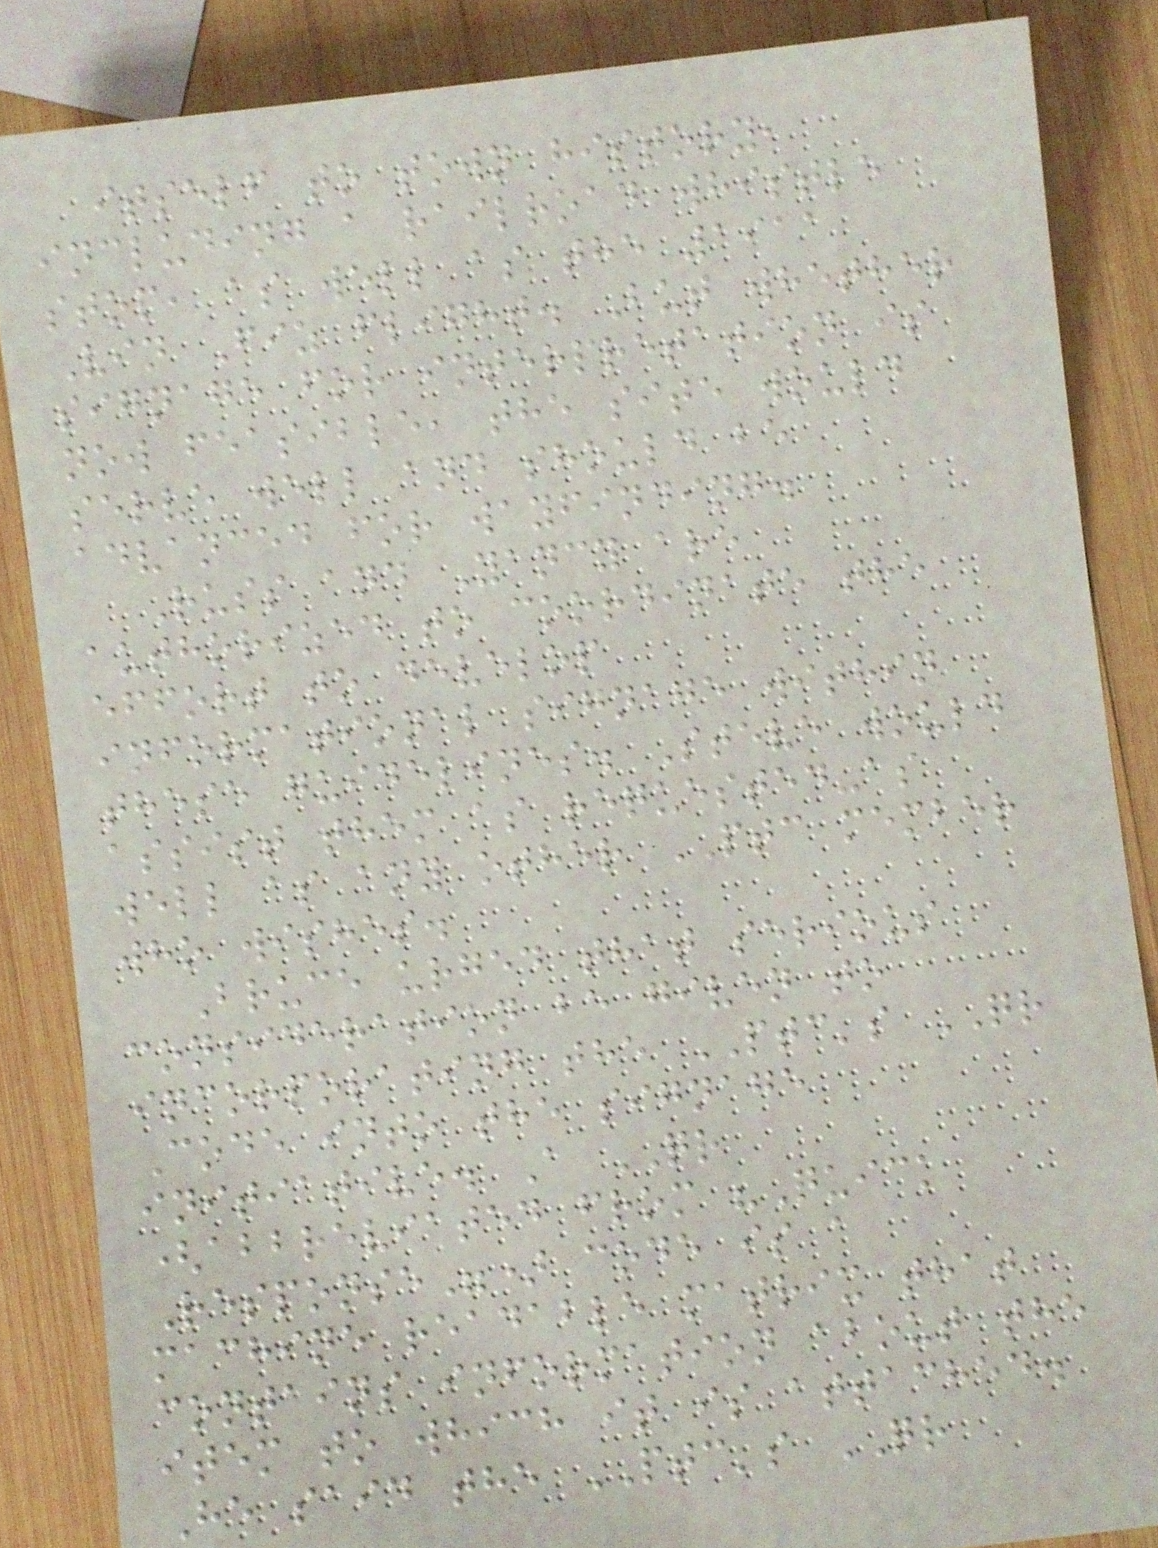itself to town history,
including a railroad whistle
stop, as well as the 1911
Vin Fiz flight. But whether
signage for interpretation is
now feasible, the site would
serve well and should be
advanced for wayfinding.
Russ and Yancy are
authorized to coordinate the
effort to develop
informational signage within
these guidelines. Steve would
assist them as requested-as
well as any other PTC member
who wishes.
Bruce urged that serious
consideration be given to
incorporating the PTC's QR
Code into the signage
initiative. A QR
(abbreviated from "Quick
Response") code is a
machine readable matrix that
contains information about the
item to which it is attached.
He said the PTC's QR
